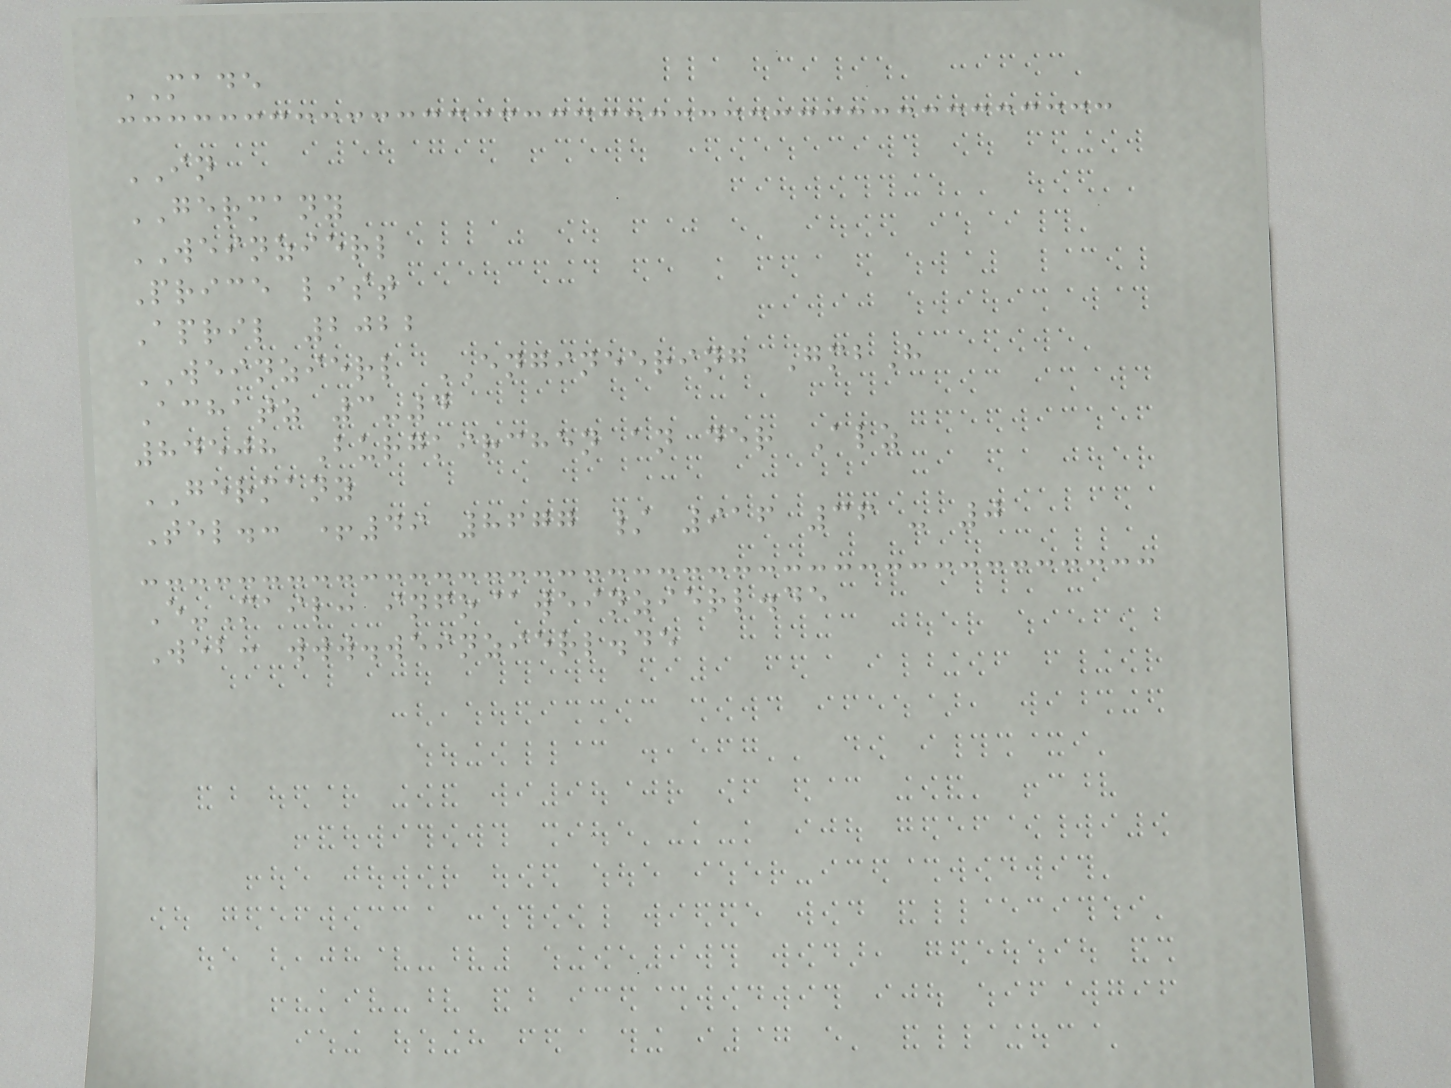MADE
IN
GERMANY
WEINZIERL
Price list
April 2022
WEINZIERL ENGINEERING GmbH
Achatz 3-4
84508 Burgkirchen an der Alz
GERMANY
Tel.: +49 8677 / 916 36 - 0
E-Mail: info@weinzierl.de
Web: www.weinzierl.de
